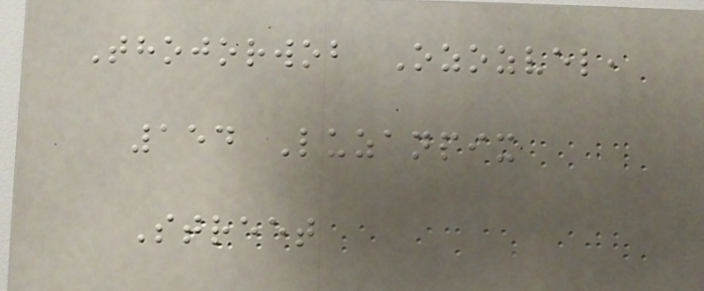Thojorwob Ozozvel,
154 Luzanpix
Street
